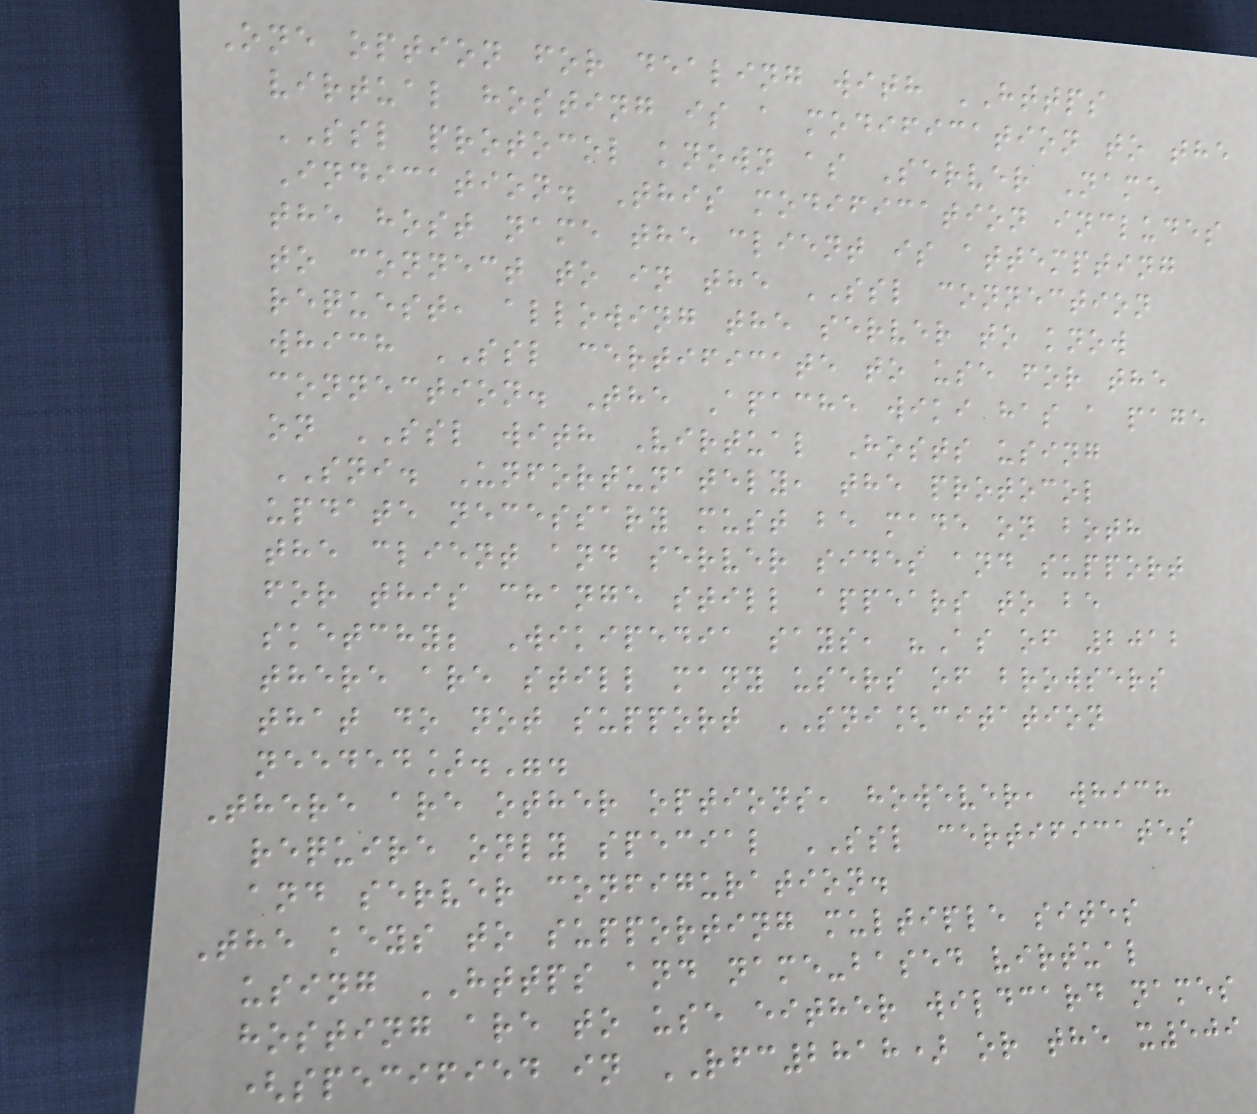One option for dealing with HTTPS
virtual hosting is a modification to the
SSL protocol known as Server Name
Indication. This modification includes
the host name the client is attempting
to connect to in the SSL connection
request, allowing the server to know
which SSL certificate to use for the
connection. The Apache wiki has a page
on SSL with Virtual Hosts using
SNI. Unfortunately, the protocol
update necessary must be made on both
the client and server sides and support
for this change still appears to be
sketchy; Wikipedia says, "As of 2012
there are still many users of browsers
that do not support SNI[citation
needed].".
There are other options, however, which
require only special SSL certificates
and server configuration.
The keys to supporting multiple sites
using HTTPS and name-based virtual
hosting are to use either wildcard names
(specified in RFC2818) or the x509
